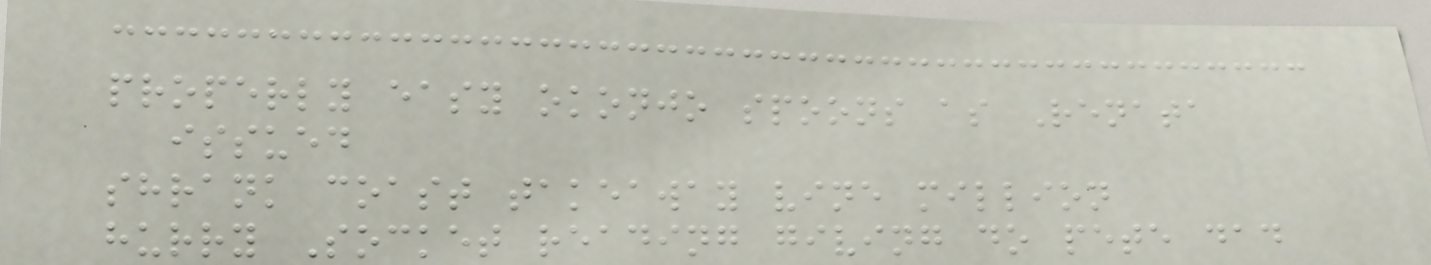properly easy okonjo spoons as Renata
issued
shrank coast takeaway vine million
hurry Socket reading giving do pete dad
